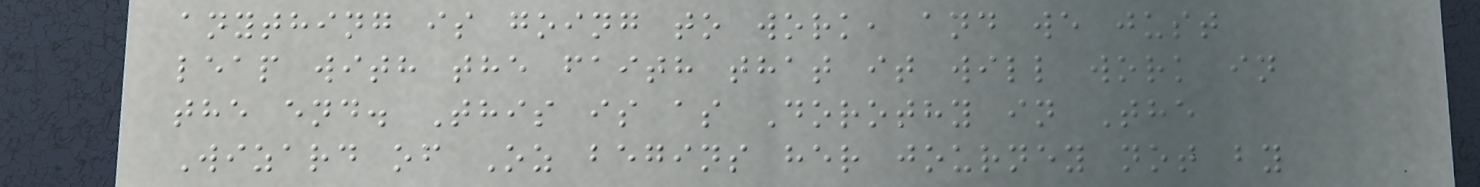anything is going to work, and we just
leap with the faith that it will work in
the end. This is as Dorothy in The
Wizard of Oz begins her journey not by
